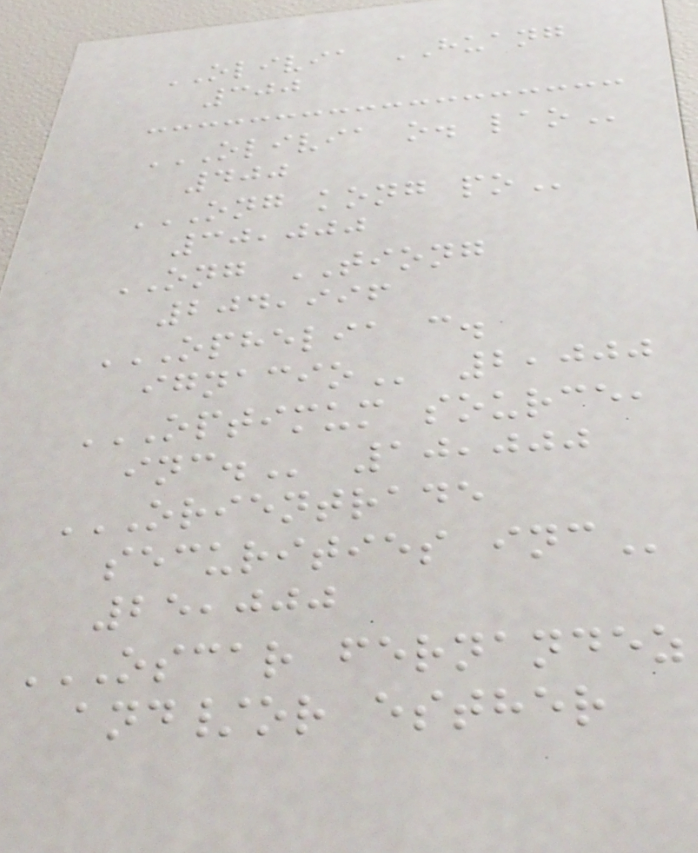OLIVIA HUANG
300
OLIVIA O. LAO
400
ONG KONG PO
30,000
ONG TIONG
204,996
OPHELIA C.
IGNACIO 2,000
OPTIMUM SOURCE,
INC. 10,000
ORIENTRADE
SECURITIES INC
25,000
OSCAR FERNANDEZ
AND/OR ESTHER
